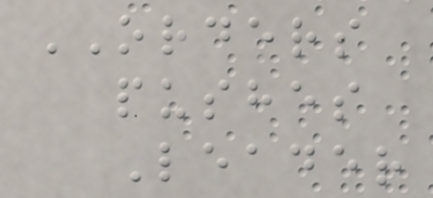ORDERS
pushes
Leader
